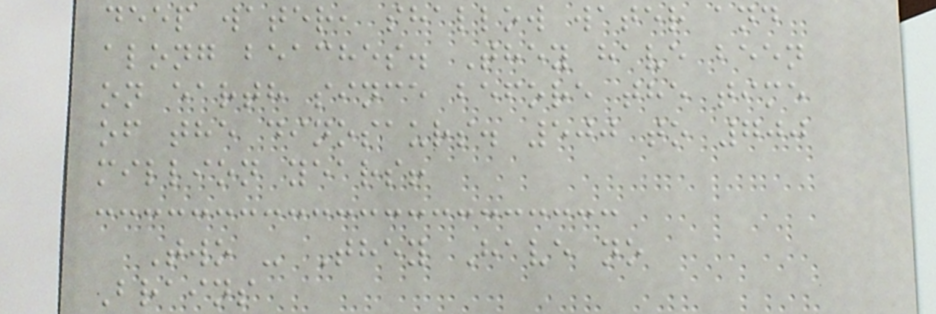deep water, shallow water and
along beaches. They have been
on earth since before the time
of the dinosaurs. 500 to 700
million years!
Two - They Have no
Brains
